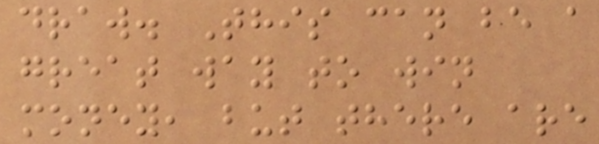draw. This can be a
great way to win
money, but there are
